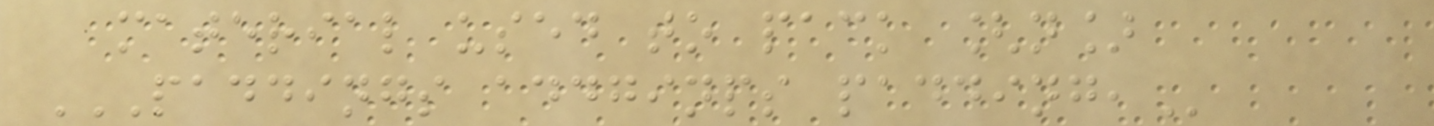material used to pack [n]
PADDINGS ADDGINPS PADDING,
